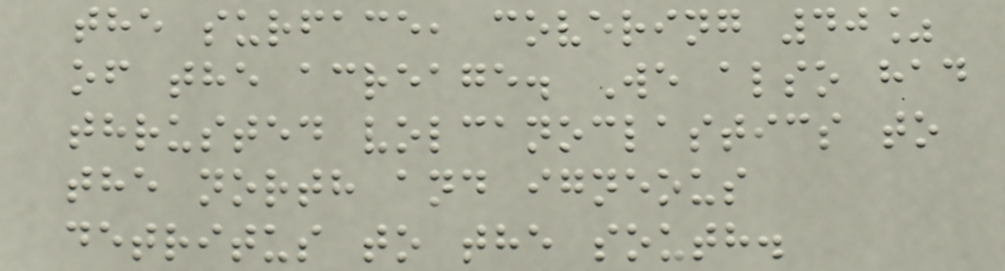the surface, covering 40%
of the acreage. We also had
thrusted volcanoclastics to
the north and igneous
detritus to the south.
